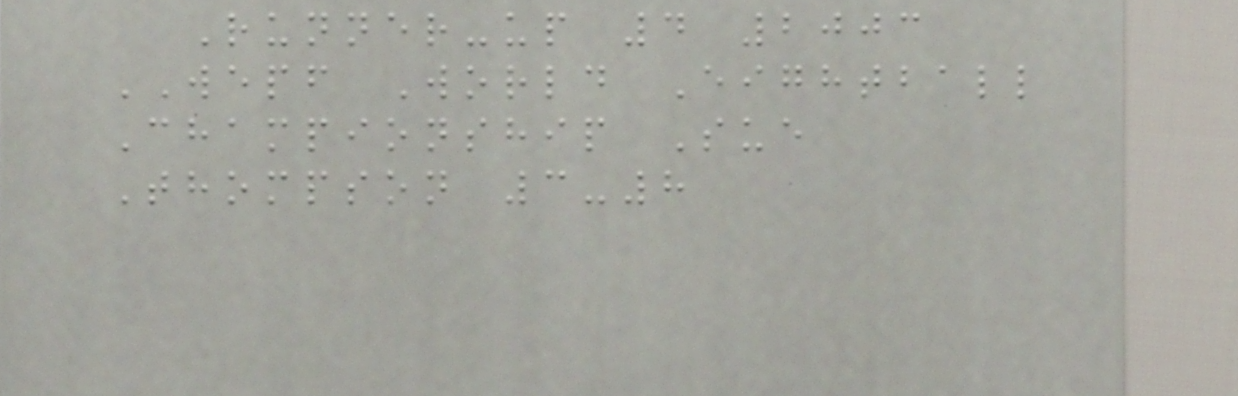Runner-up 4 2003
WEPF World Eightball
Championship Sue
Thompson 3-8
